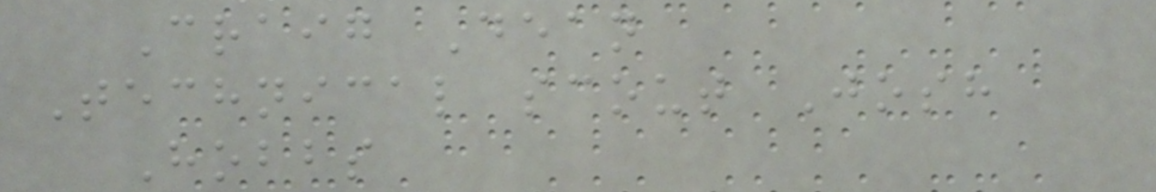Craig Dean
Technical scout Josh
Hobbs
